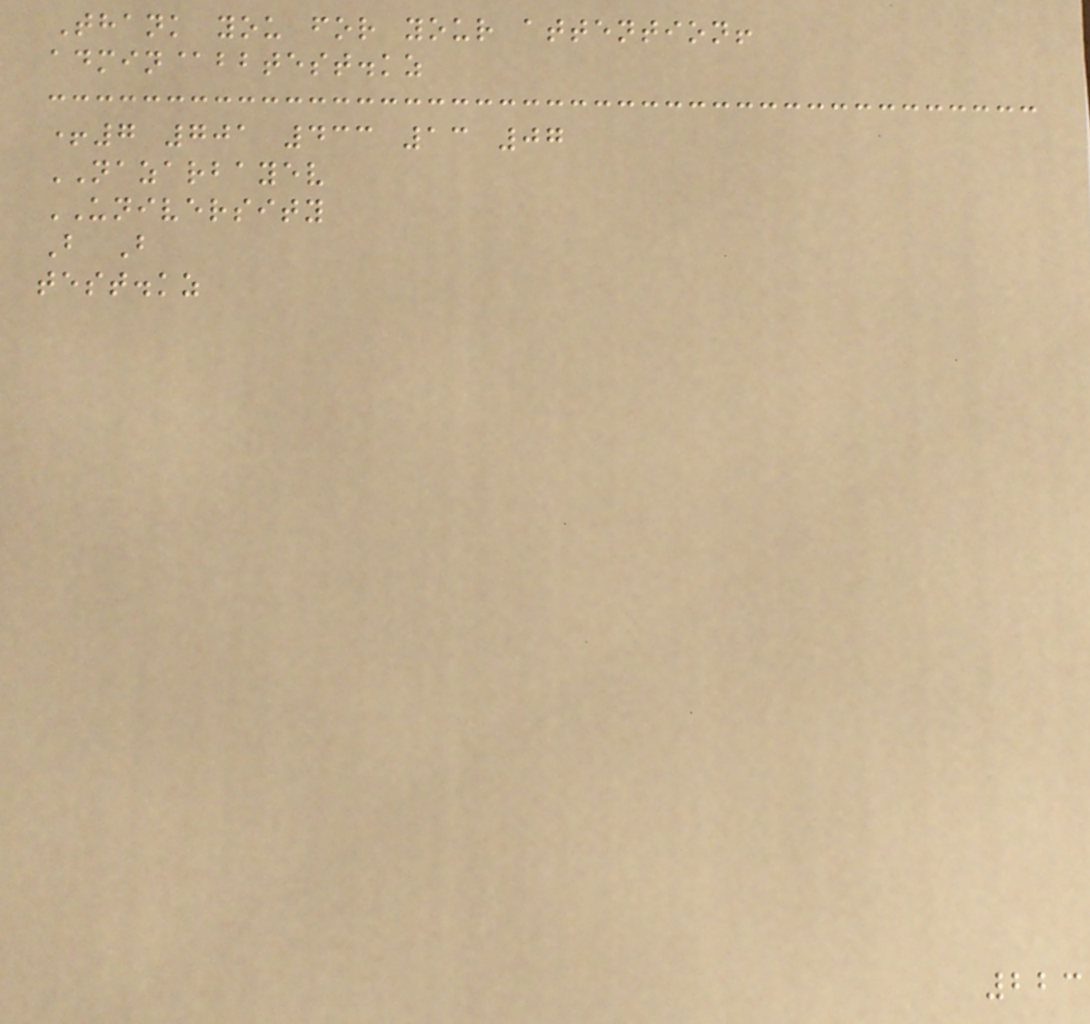Thank you for your attention!
admin@bbtest.kz
+7 701 433 13 07
NAZARBAYEV
UNIVERSITY
B B
test.kz
223
